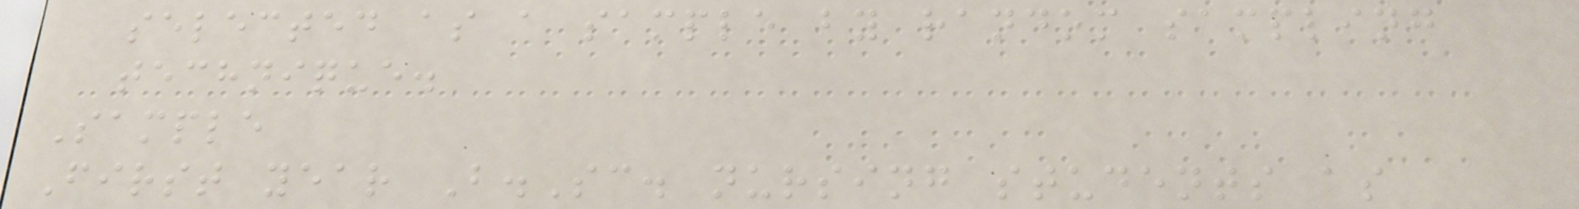selected as a sample by random sampling
technique.
Sample
First year B.Sc. nursing students as
